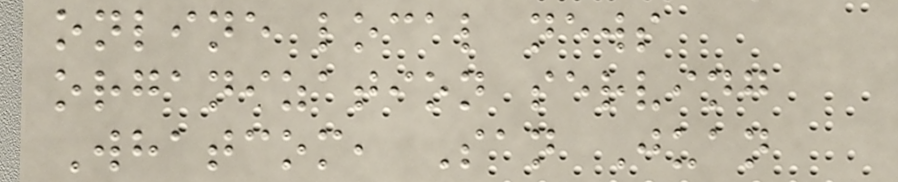online local news
organization serving
Whatcom, San Juan
